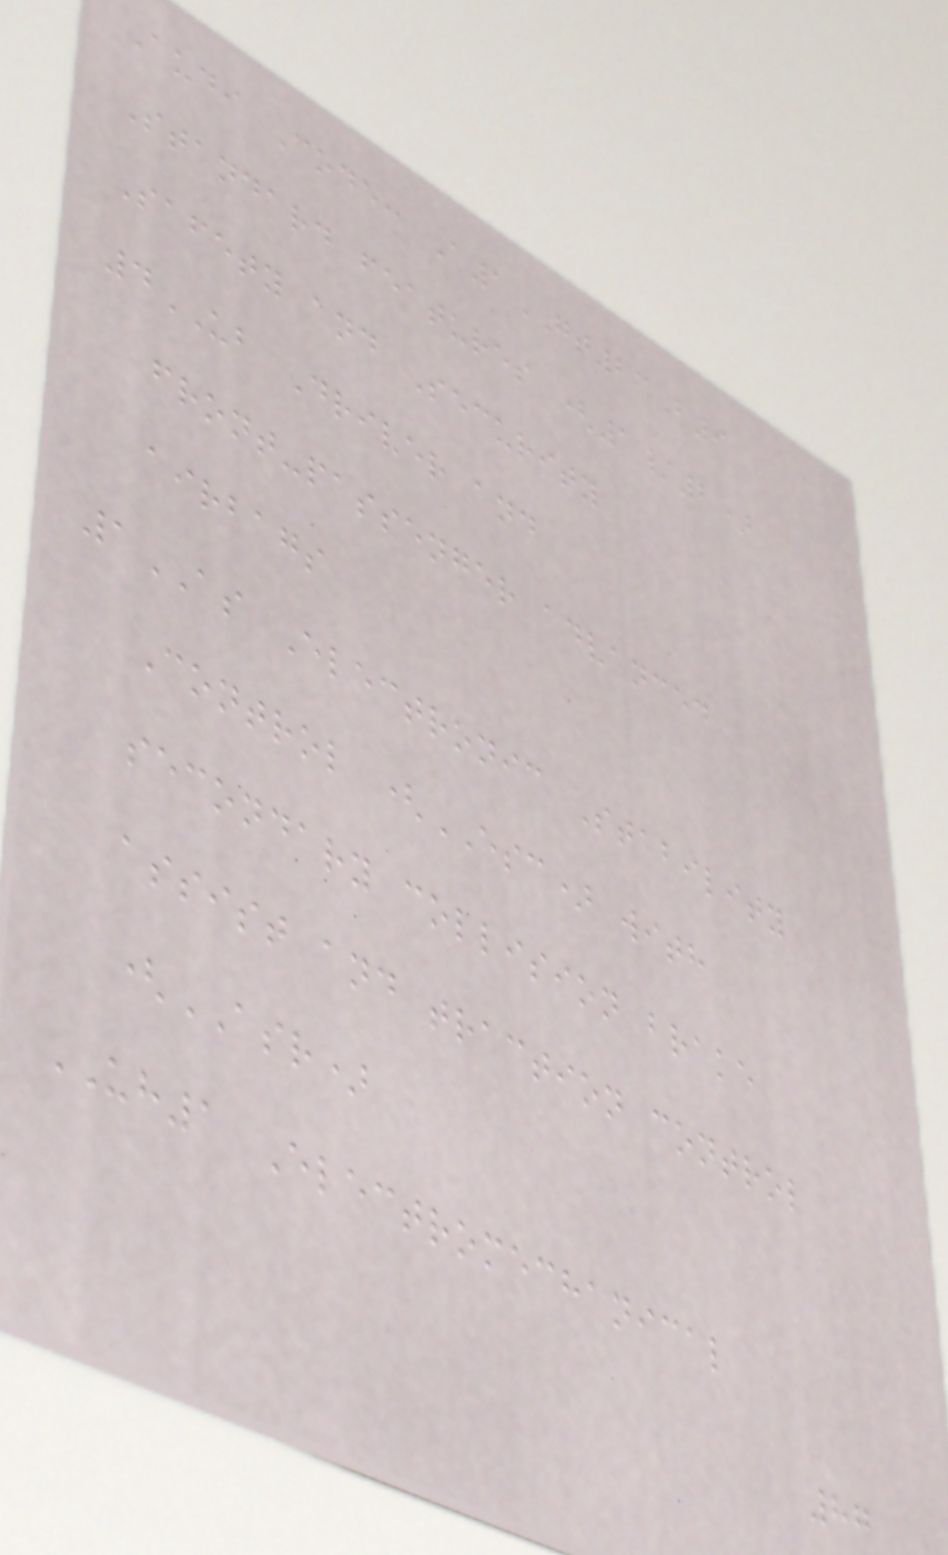Audi Code: A1GT23B9
Standard features (1/2)
Safety and Security
4UB Driver and
front-passenger advanced
airbags
1AS Electronic Stability
Control (ESC) with
secondary collision brake
assist and traction control
(ASR)
UH1 Electromechanical
87
